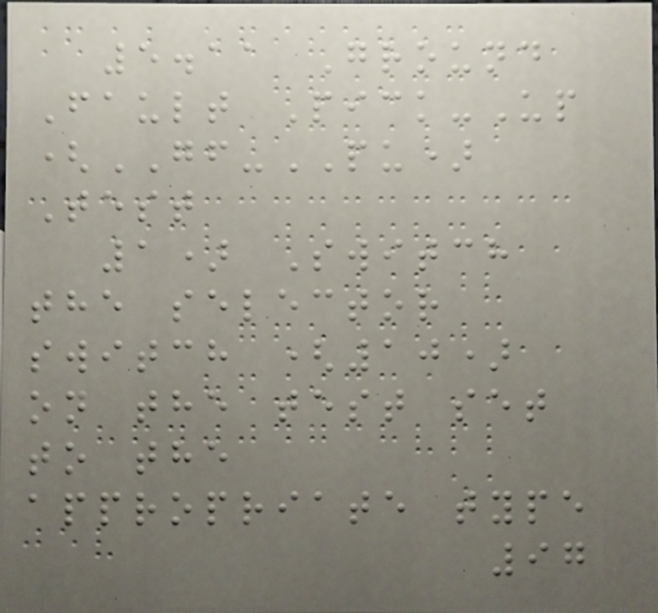5.11 Ground
Fault Pick-Up
(GF-PU)
Test
1) Switch
the selector
switch (10)
on the test set
to the
appropriate type
97
